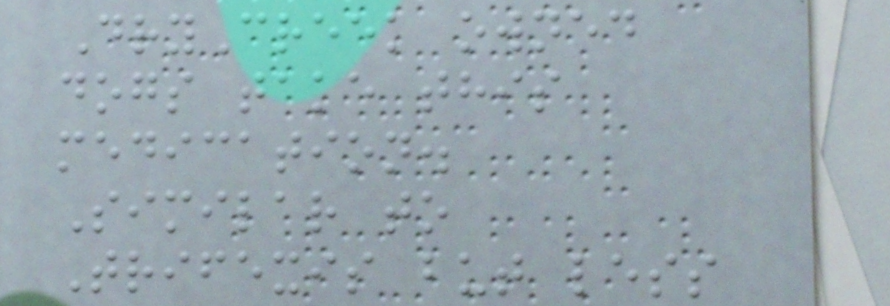DryCreek owned
dogs take this
medication.
Similar to
Trifexis but less
